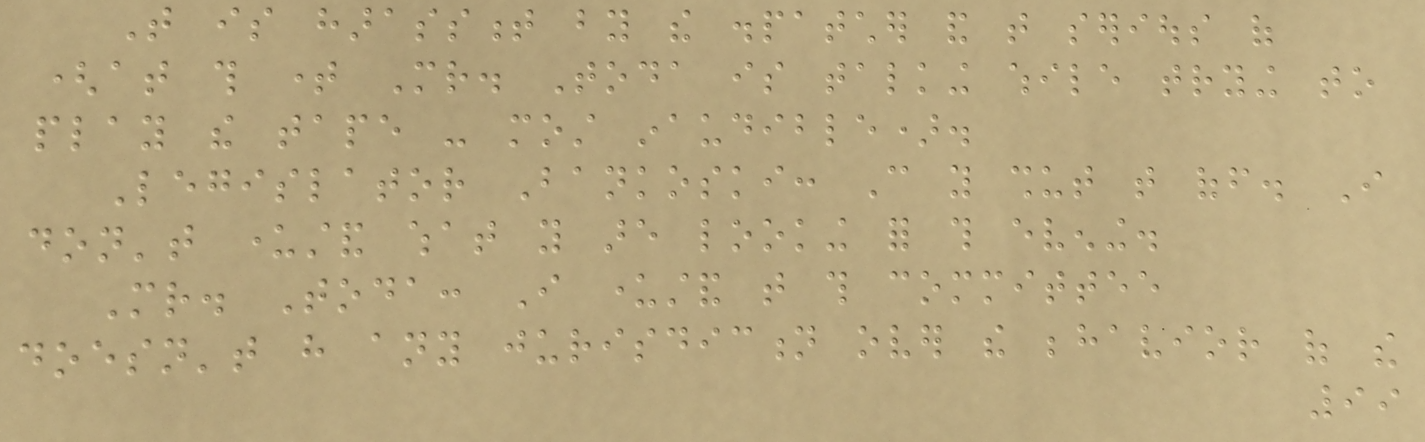That is harassment by the dispatcher and that serious of
(at this time Mr. Toda is talking while trying to
play the tape - most inaudible).
Legislator Bankoski: Can you shut that off. I
don't understand what you are looking for this evening.
Mr. Toda: I understand that this committee
doesn't have any jurisdiction over the behavior of the
99
